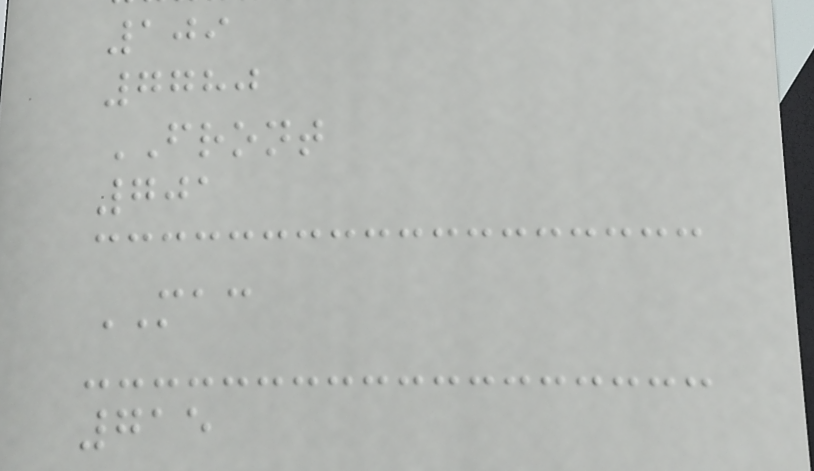109
7780
FRONT
701
MAC
715
